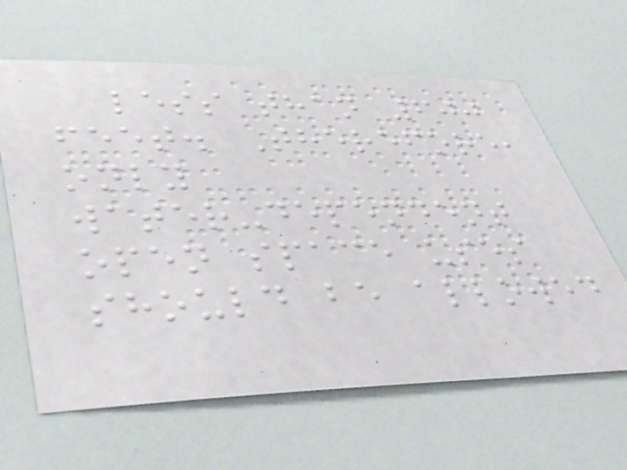less than 600
feet. Therefore,
only
water-dependent
open space uses
should be allowed
